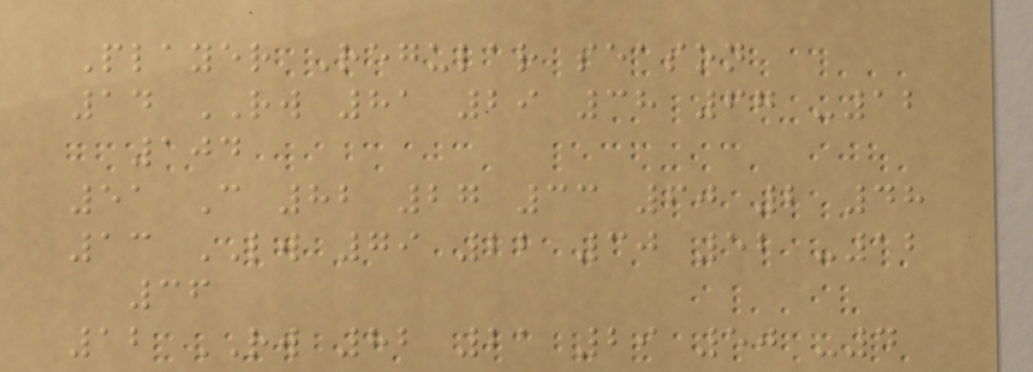Player Regular season
14 RW 81 29 38 67 -12
104
51 C 82 27 33 60 2 48
13 LW 79 22 30 52 -12
36
12 RW 82 21 29 50 -4
